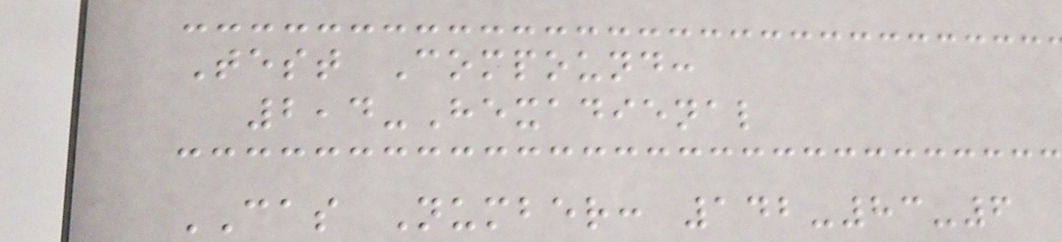Test Compound:
2,4-Hexadienal
CAS Number: 142-83-6
